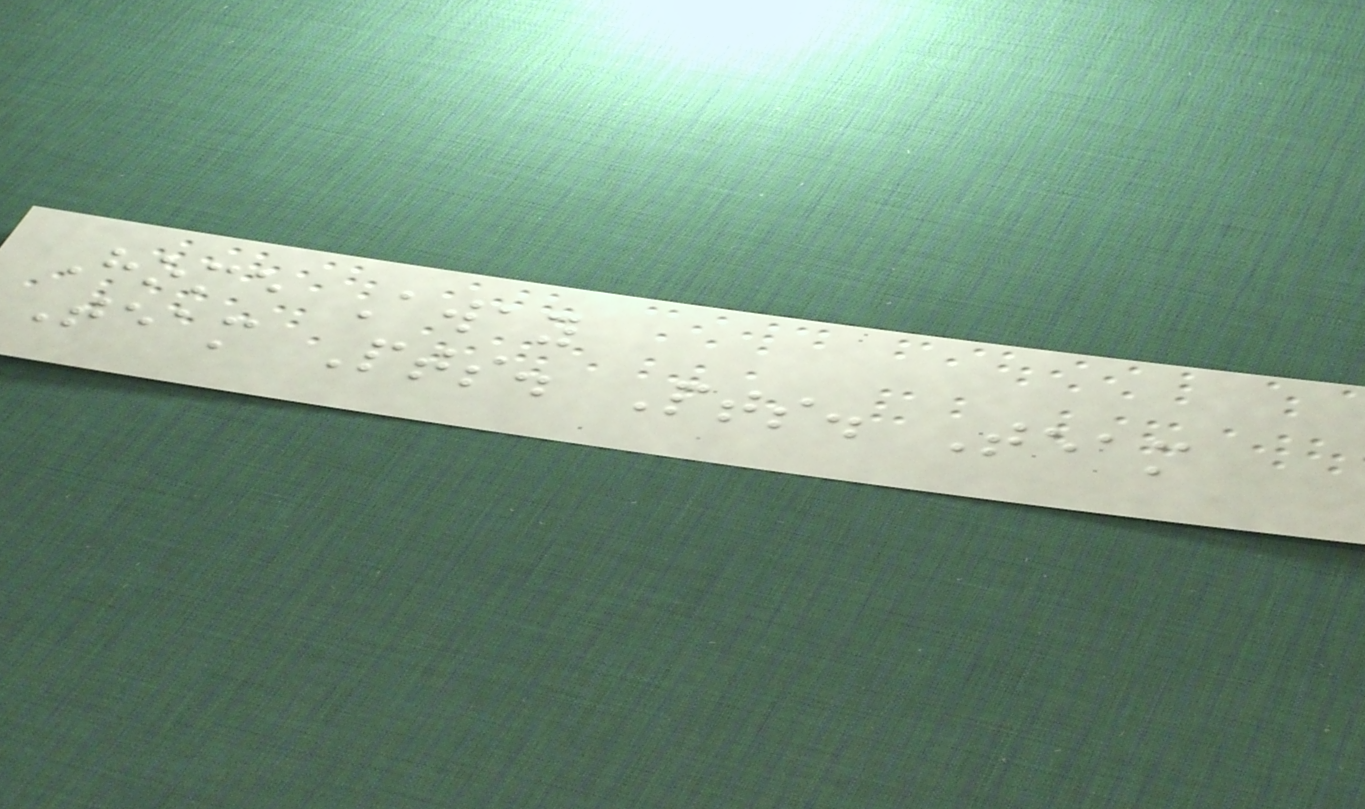Home Away
Team Pts. Pts. Team
